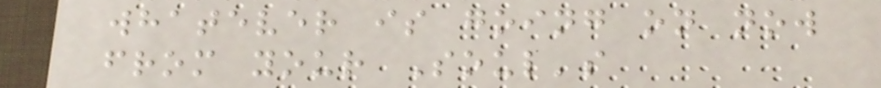whatever is going on now
from your Soul's
